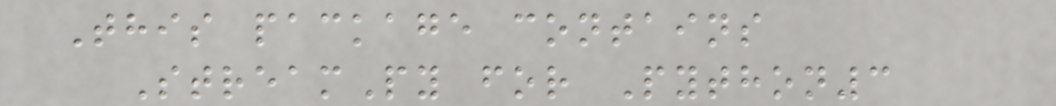This package contains
StreamPy for Python3
